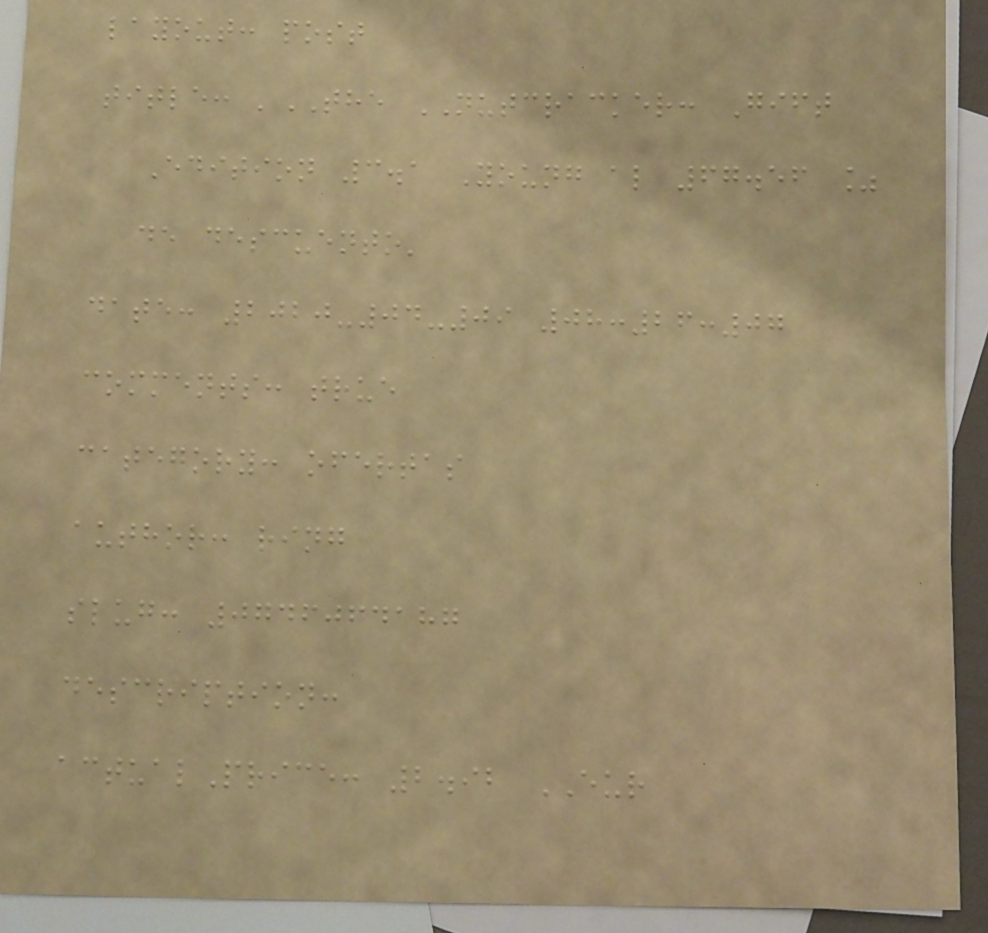layout: post
title: 'THE NUTCRACKER: Gift
Edition 3.1 Young al 67.56 %
de descuento'
date: 2020-04-09 08:26:07
comments: true
category: ofertas
author: ring
slug: 0746064187
description:
actualPrice: 2.92 EUR
